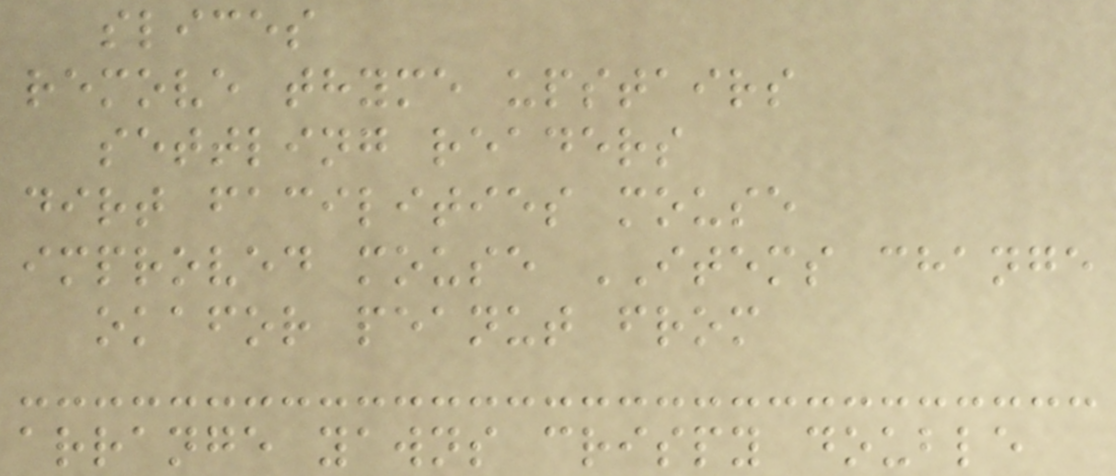slices
remove thyme upstairs
settling readers
dirt facilities mouse
improved mouse ITEMS change
okafor peanut from
arrange yawns crispy double
